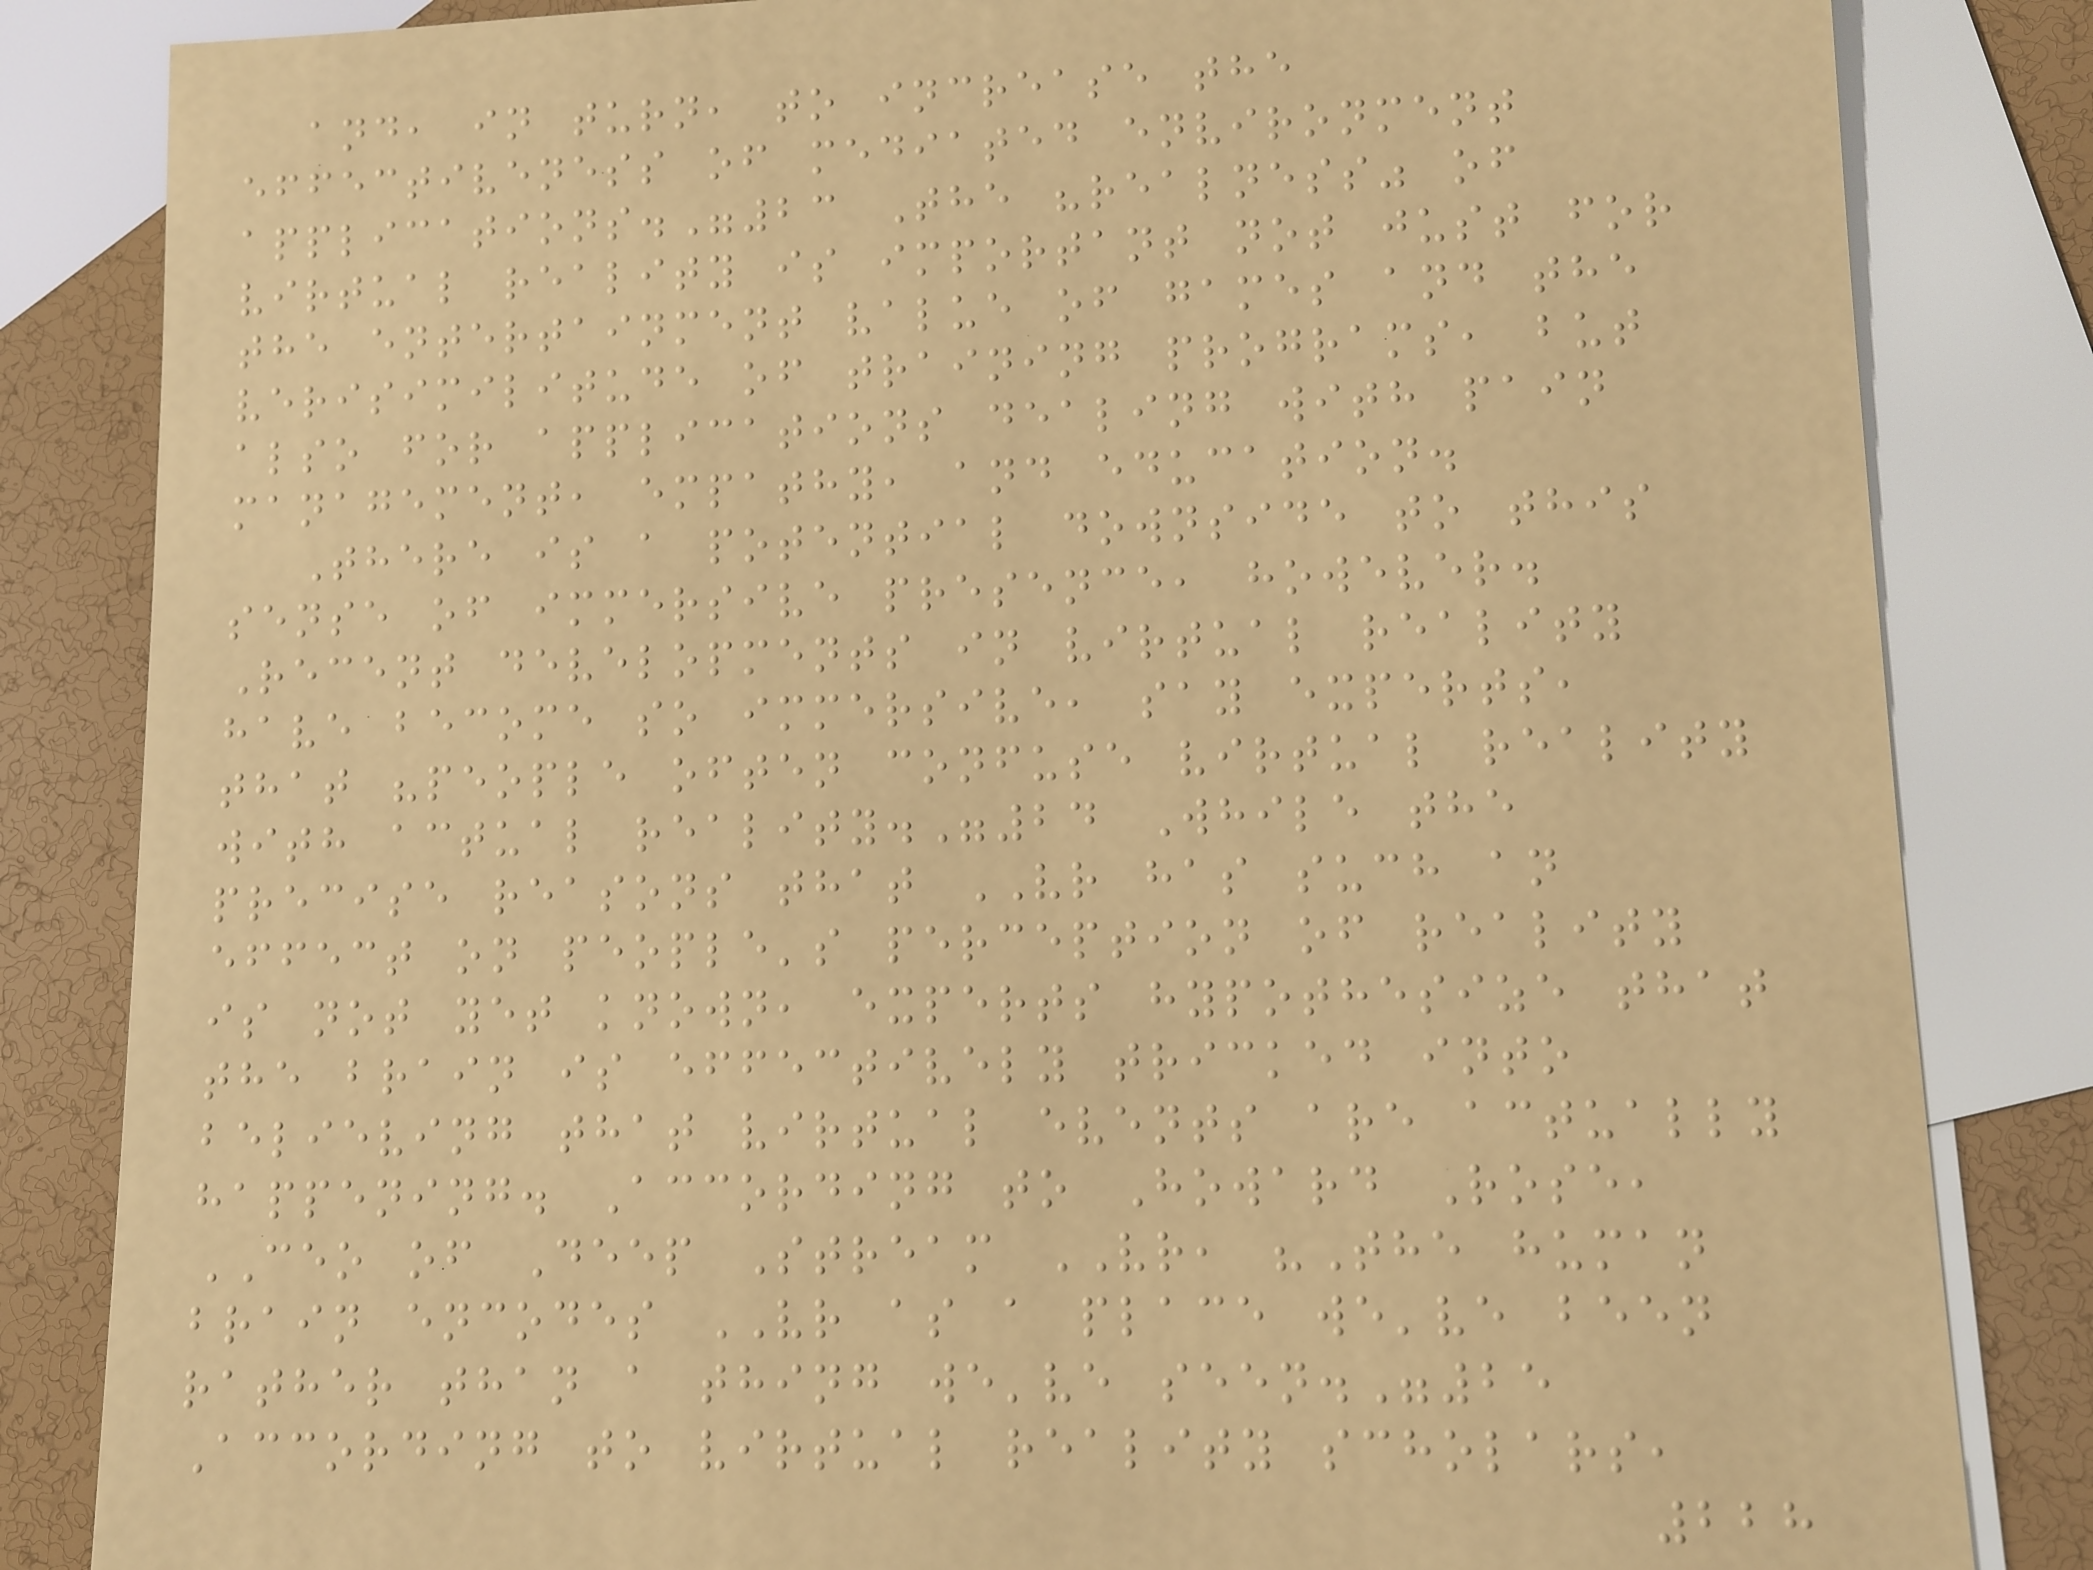and, in turn, to increase the
effectiveness of mediated environment
applications."23 The "realness" of
virtual reality is important not just for
the entertainment value of games and the
verisimilitude of training programs, but
also for applications dealing with pain
management, empathy, and education.
There is a potential downside to this
sense of immersive presence, however.
Recent developments in virtual reality
have become so immersive, say experts,
that "people often confuse virtual reality
with actual reality."24 While the
precise reasons that VR has such an
effect on people's perception of reality
is not yet known, experts hypothesize that
the brain is effectively tricked into
believing that virtual events are actually
happening. According to Howard Rose,
CEO of Deep Stream VR, "The human
brain encodes VR as a place we've been
rather than a thing we've seen."25
According to virtual reality scholars,
228
